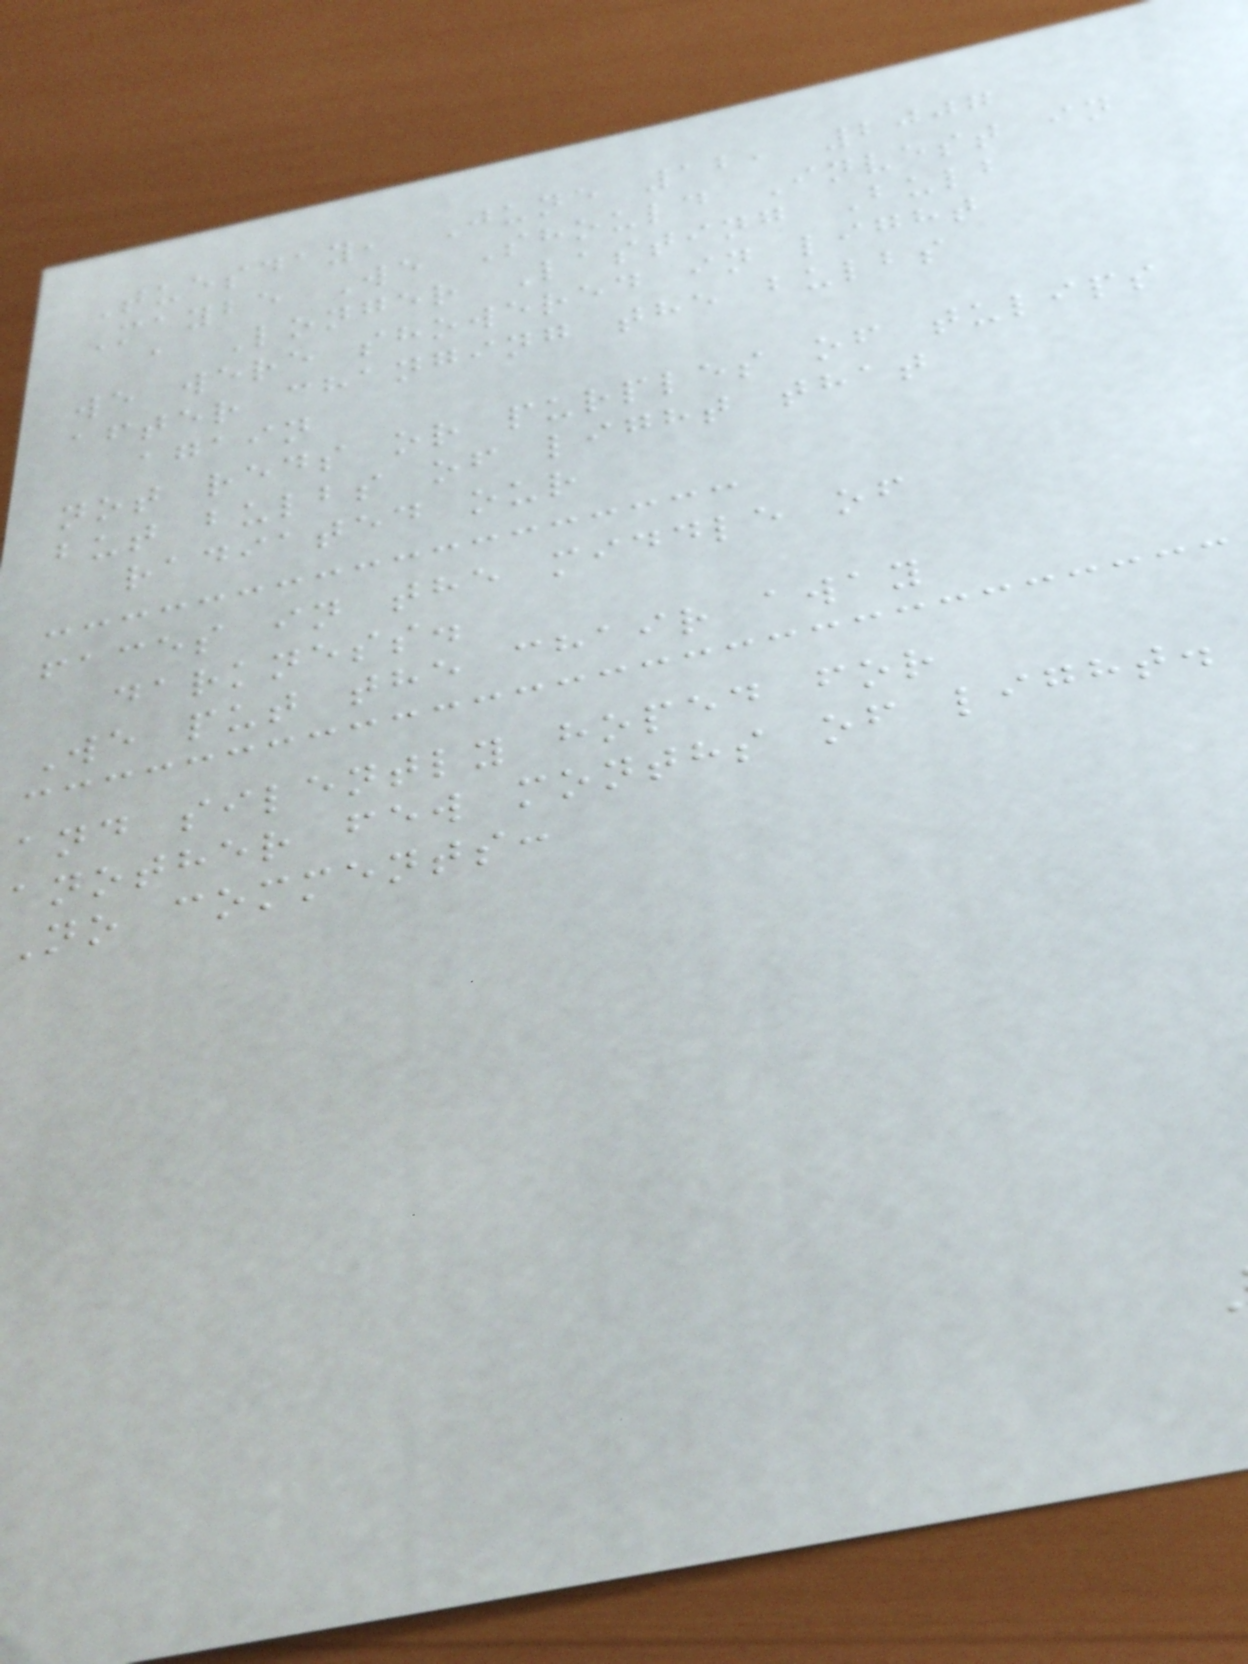Tuesday, June 12, 2007
Maybe We Should Invest in
a Longer Lasting Bulb
we were showered in light
after changing the bulbs
again
not reds or purples of tulips
but bulbs of light that
radiated our
faces in the middle of
darkness.
We put the chair away
and silently hoped for
another few months of light.
No comments:
